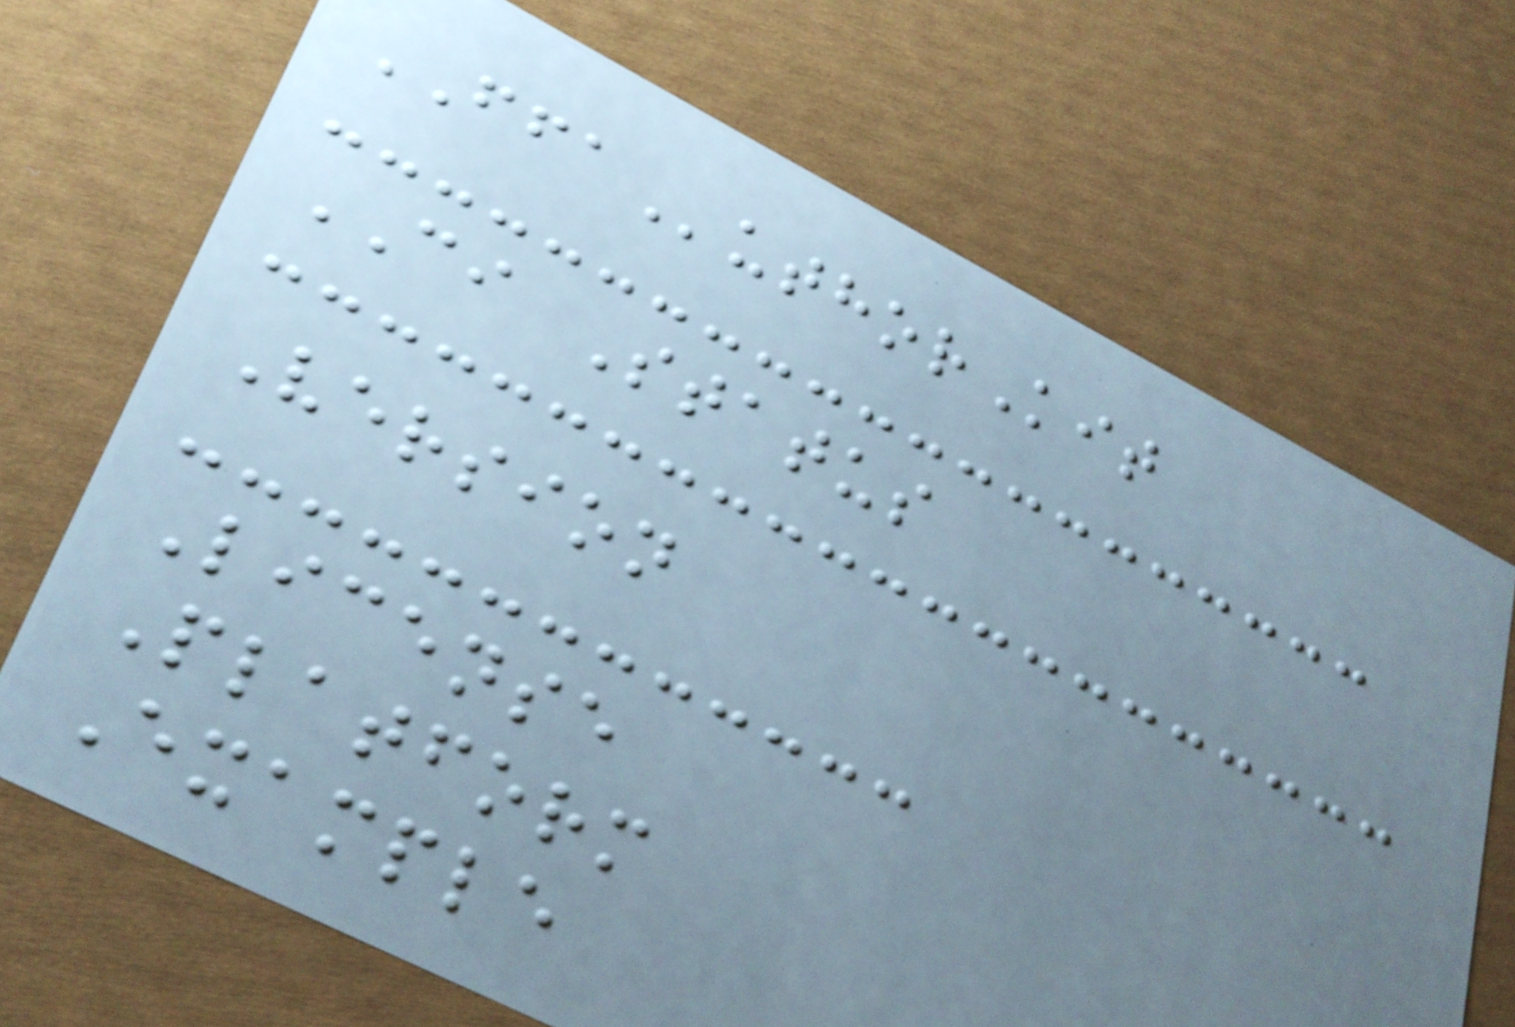FFAuthorKit
CI Status
Version
License
Platform
Example
